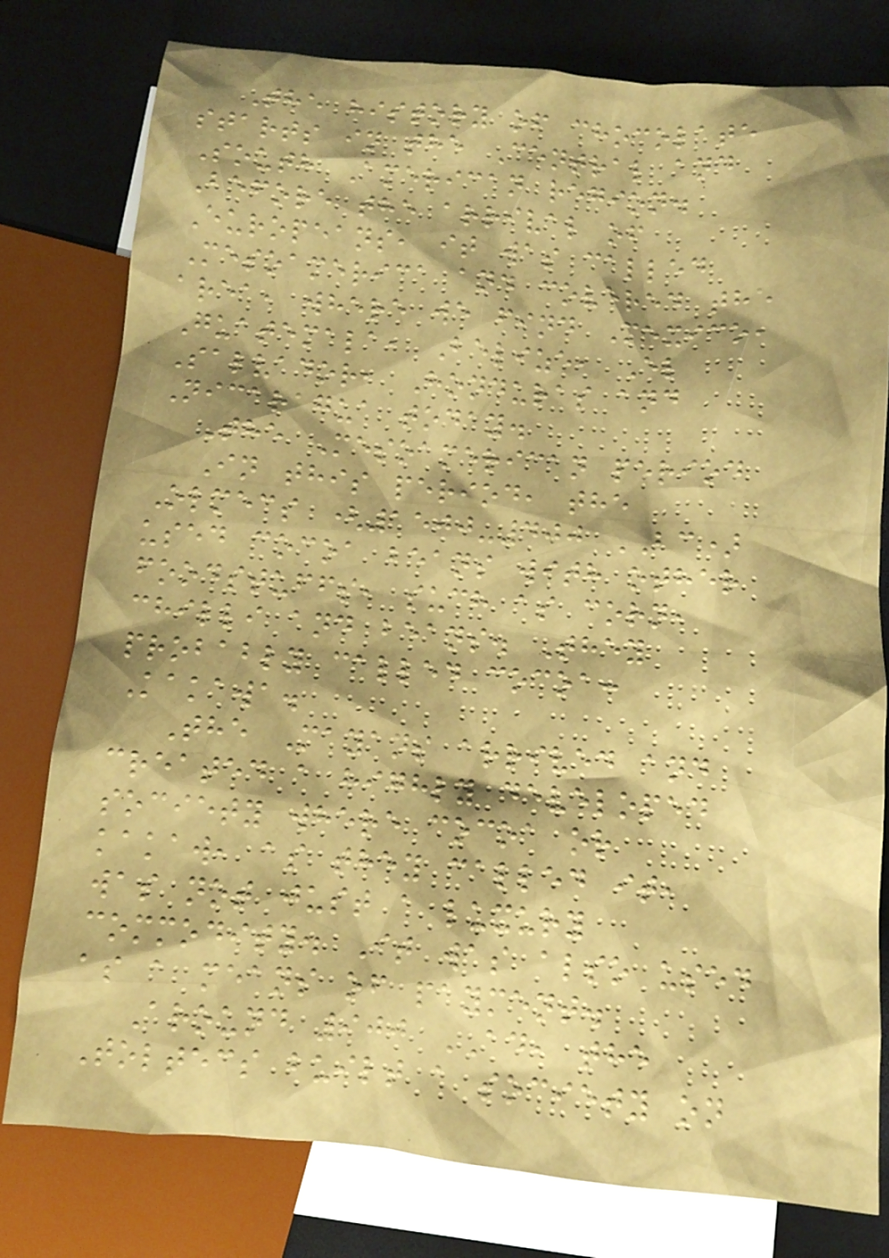The history of chocolate
starts in the Central and
South American region.
Before the arrival of
Europeans, it was called
Mesoamerica and covered the
area, where we find Mexico,
Guatemala, Belize, El
Salvador, Honduras and
Nicaragua today.
The Mesoamerican period
In this period, the
Olmecs (1500-400 BC)
used cocoa beans with other
foodstuffs, such as corn,
chilli and beans. They
probably called cocoa:
Kakawa.
The Mayans arrived and
created a highly developed
society where cocoa or
kakaw, as they called it,
was not just a luxury
commodity. It was also used
as a means of payment.
Around 900 AD, the
Toltecs built a society on
